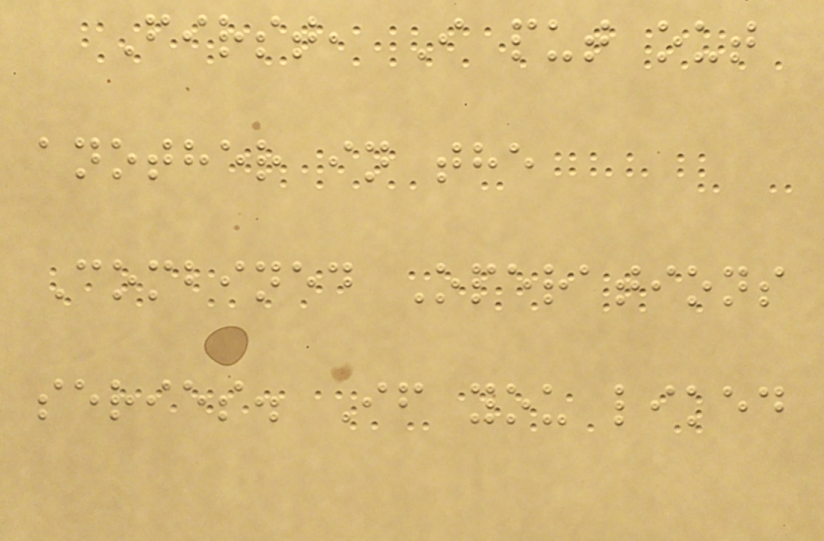First, I put out
another in the
Combined Operations
series. If you liked
